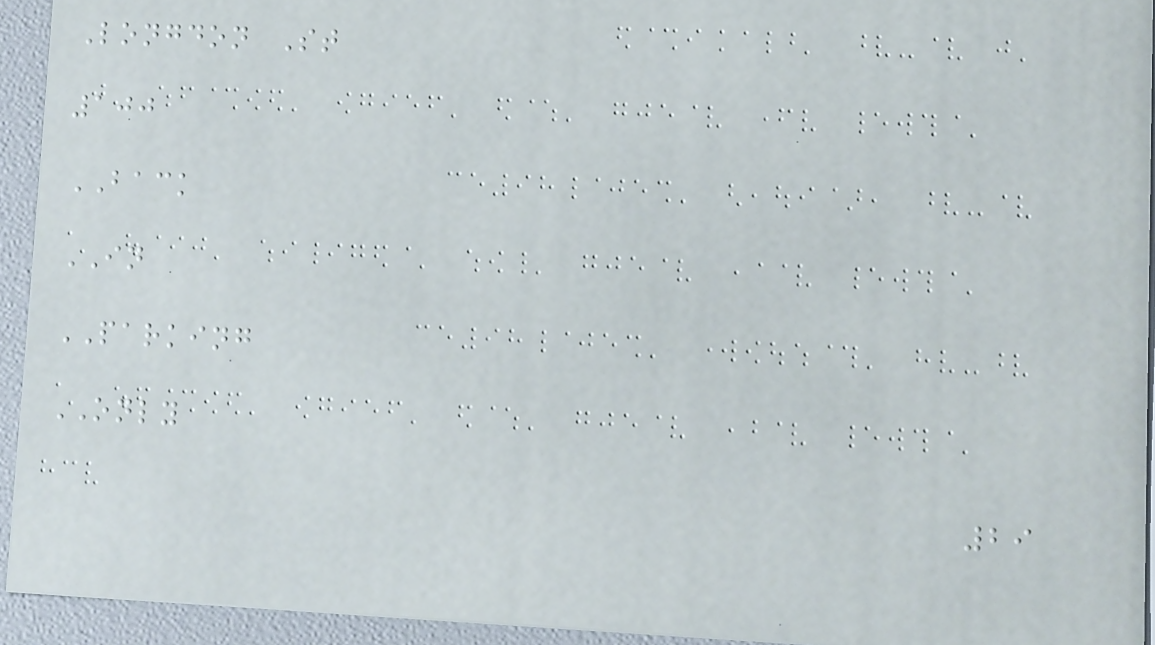Longdon St
100
BACK
IN
PARKING
ONLY
29
